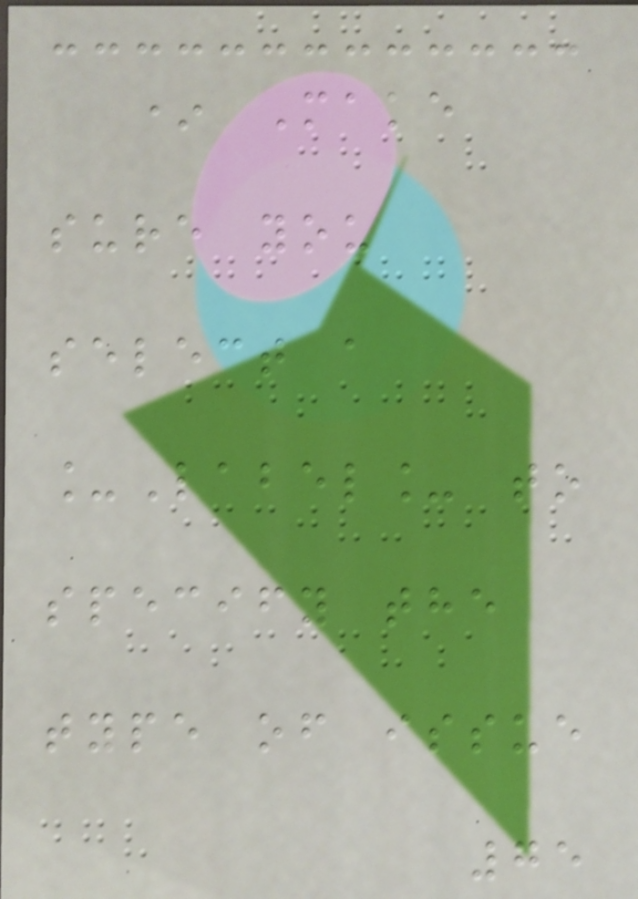* Make
sure you
select a
_Label_ to
specify the
type of issue
75
